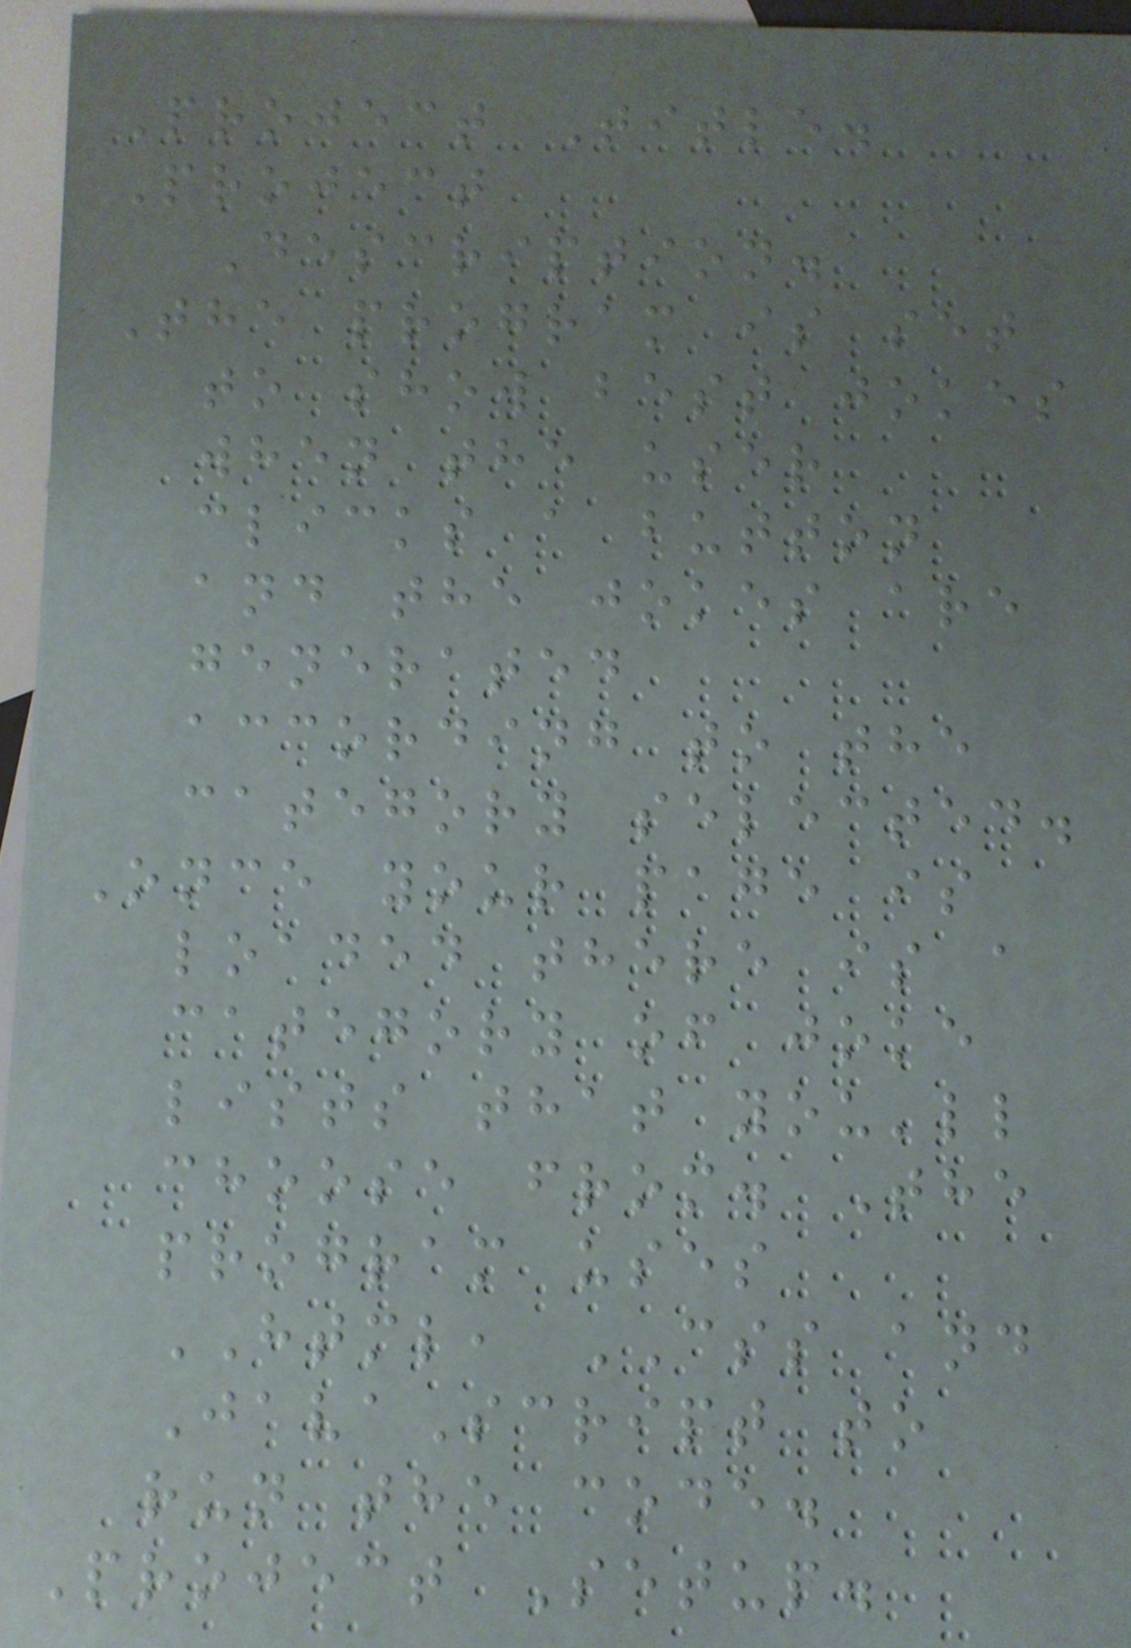Project Title.
Project
Description.
The program is set
to show best jokes
when the user
clicks a button
and the jokes are
generated
according to the
category selected.
Once your page is
loaded there is a
category of joke
lists that you'll
choose from. The
program uses
HTML, CSS and
JavaScript to
run the code.
Project Setup.
